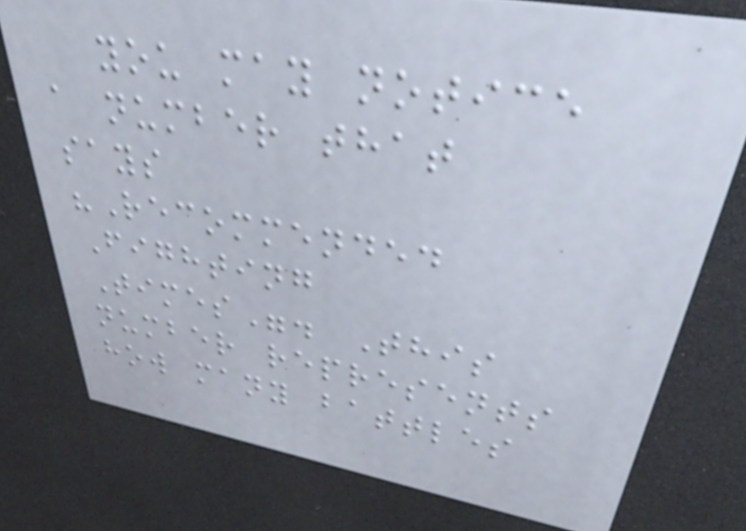you may notice
a number that
says
"Recommended
Fighting
Times". This
number represents
how many battles
